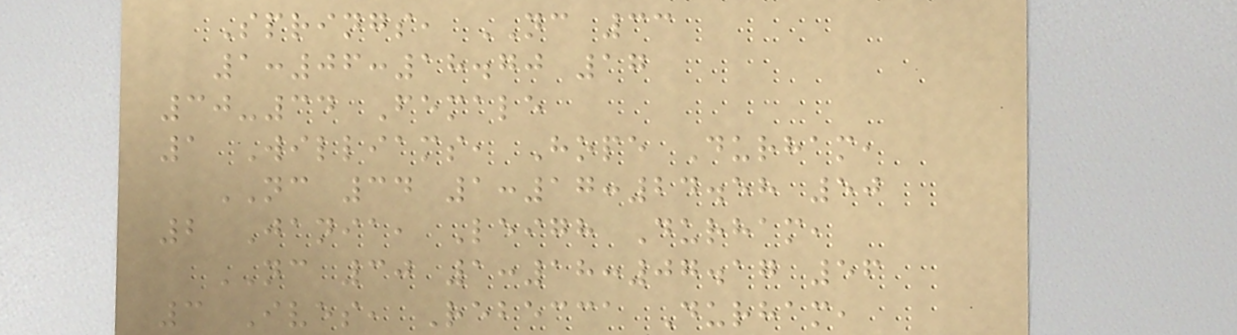Springs, NC 33
1:06:18.70 17
30-34 Female
1 Williams, Hope Durham,
NC 34 1:17:24.58 50
2 Jania, Leigh Durham,
NC 30 1:18:07.17 56
3 Ives, Rebecca Durham,
